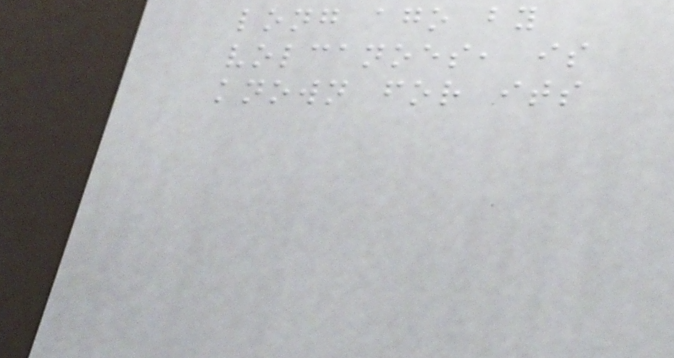long ago by
volcanoes, is
known for its
